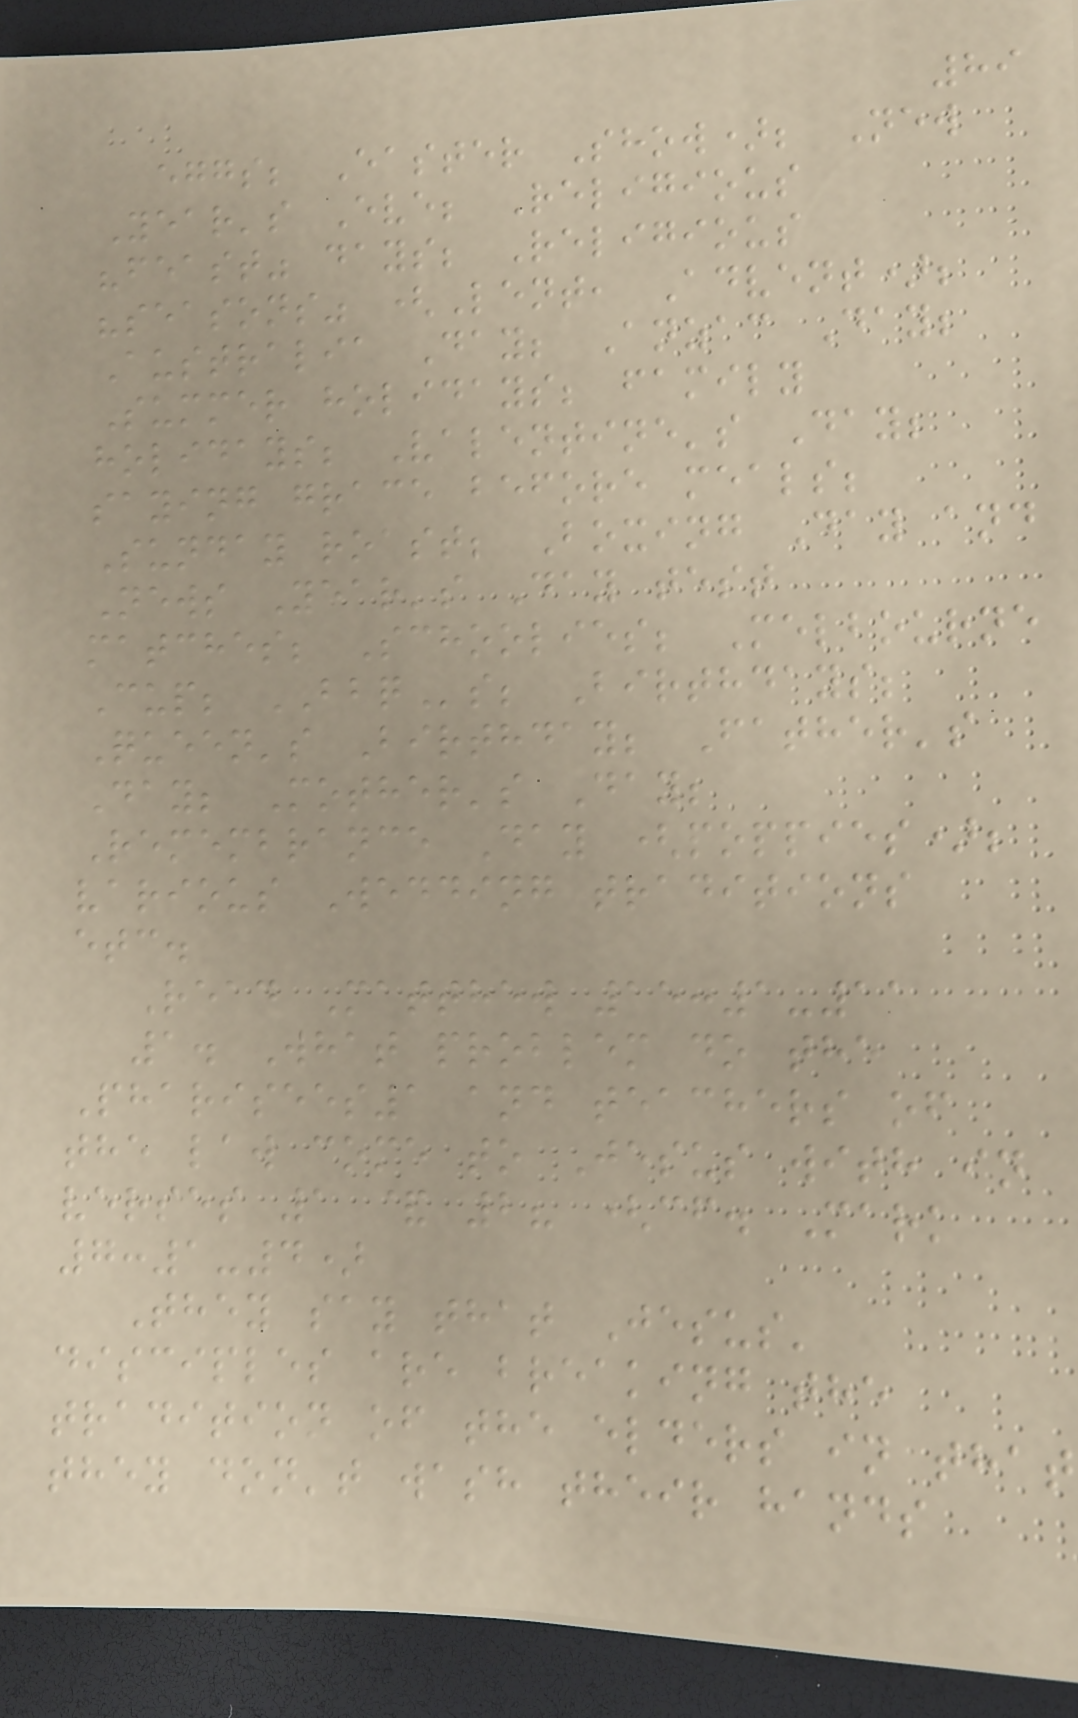89
eggs; Easter Show); New
Year's Eve; Religious
"feast" days; Religious
"seasons" (Lent, Advent);
Australia Day; Anzac Day;
Summer holidays; family
holidays; Valentine's Day;
saying grace before meals;
Sunday roast; Boxing Day and
News Year's Day test
matches; Schoolies; Melbourne
Cup; BBQs; Birthdays;
Queen's Birthday; Father's
Day; Mother's Day;
Remembrance Day (poppies);
various Wedding traditions
etc.
Read Matthew 15:1-11
1. What problem do the
Pharisees1 and teachers of
the law come to Jesus with in
verses 1 & 2? (cf. Mark
7:1-4)
They say that Jesus'
disciples are breaking the
tradition of the elders in that
they don't wash their hands
